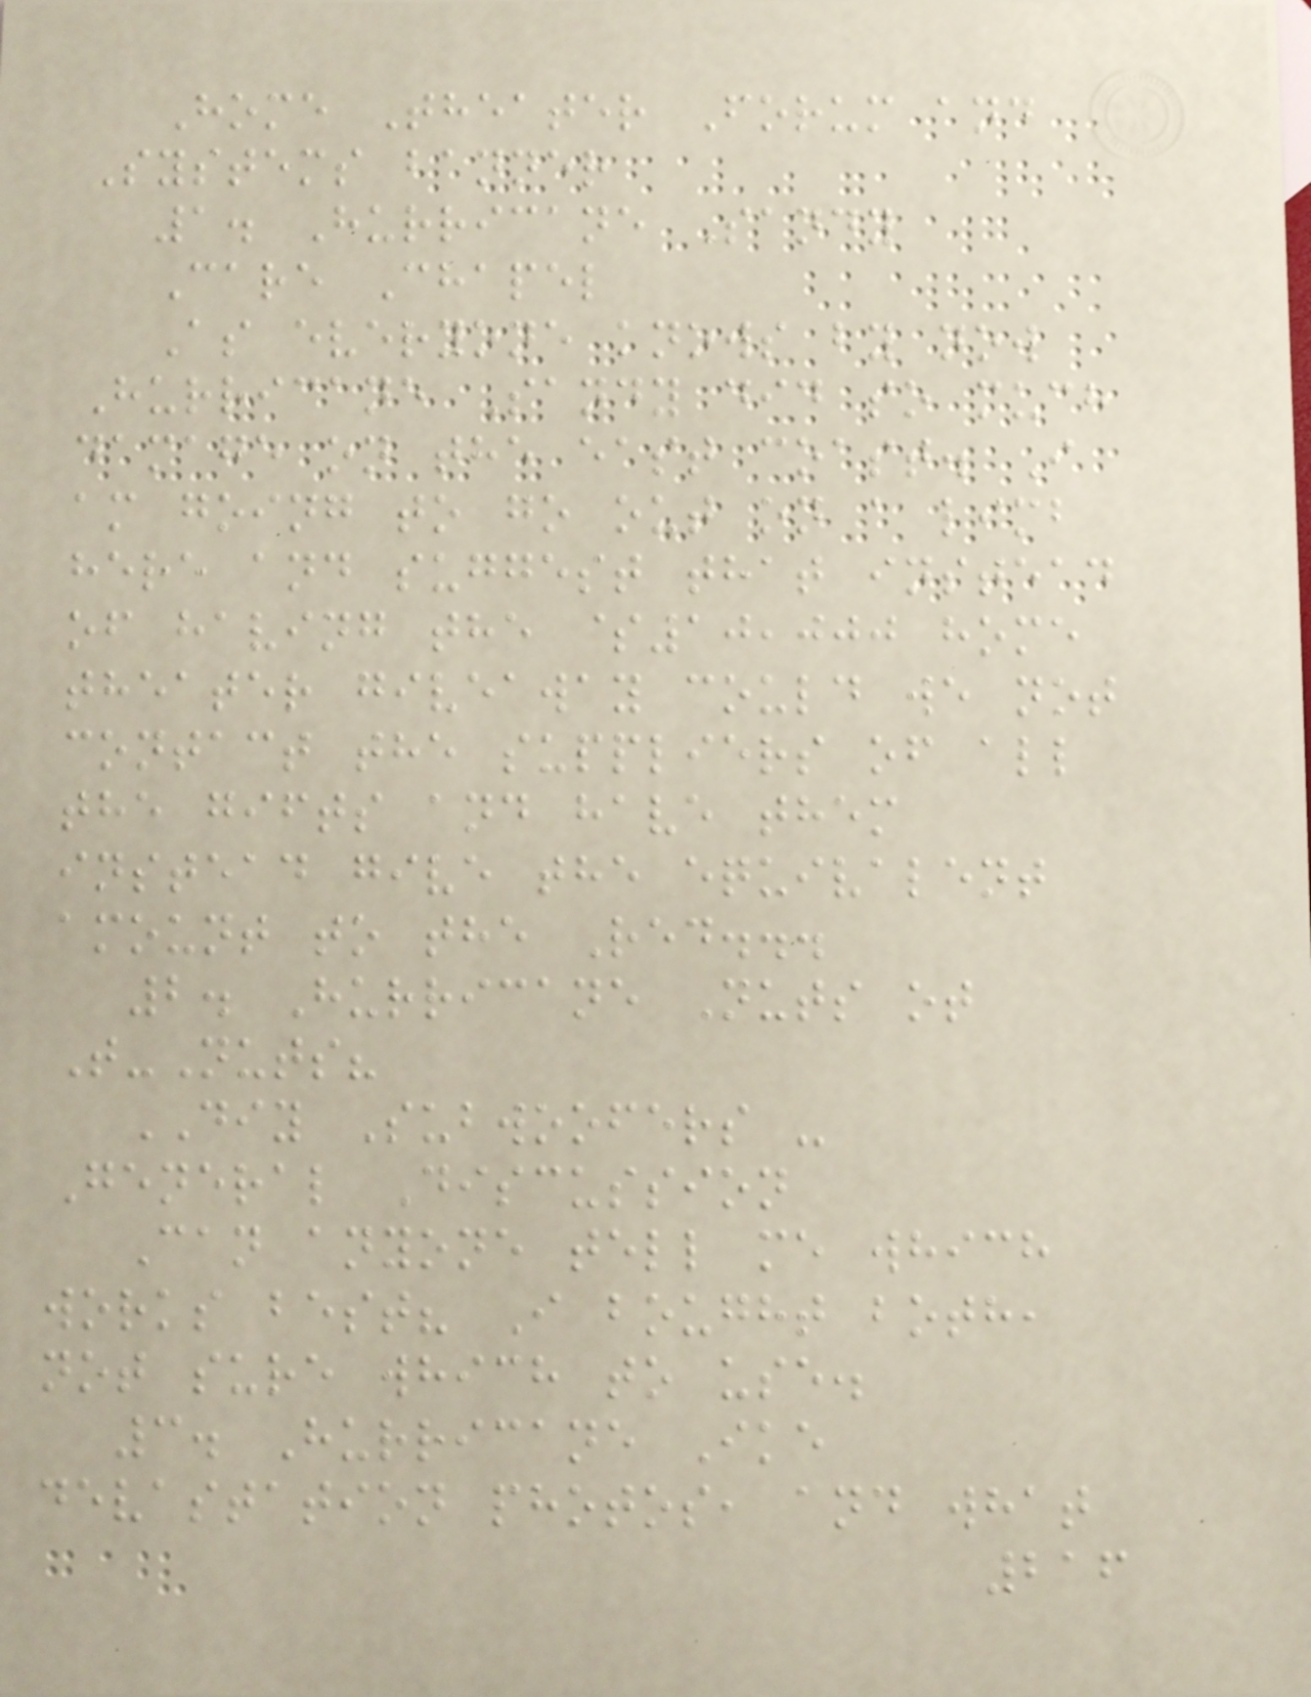Home Theater Forum and
Systems banner
1. Hurricane Sandy
Care Chapel
As everyone knows by now
Hurricane Sandy did so much
damage on the east coast. I
am going to go out on a limb
here and suggest that instead
of having the $10,000 home
theater giveaway could we not
contact the suppliers of all
the gifts and have them
instead give the equivalent
amount to the Red...
2. Hurricane Nuts ot
T-Nuts?
DIY Subwoofers -
General Discussion
Can anyone tell me which
works best? I bought both,
not sure which to use.
3. Hurricane Ike
devastation photos, and what
216
